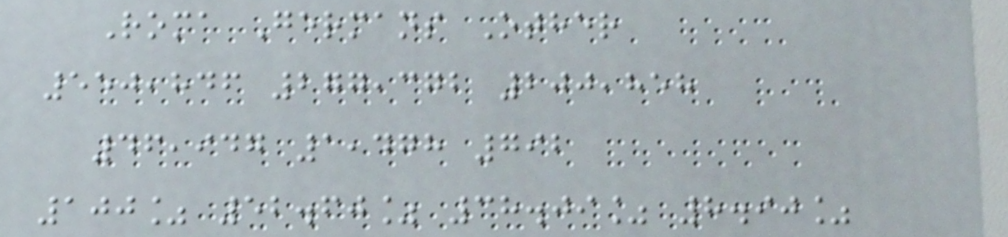Roma Germans Other
550,846 277,372 200,858
46,947 1,478 792
100% 52.60% 38.09% 8.90%
